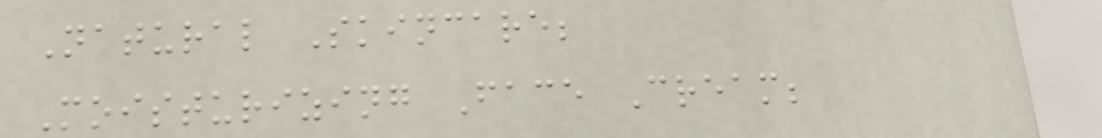Natural Skincare;
Moisturizing Face Cream;
